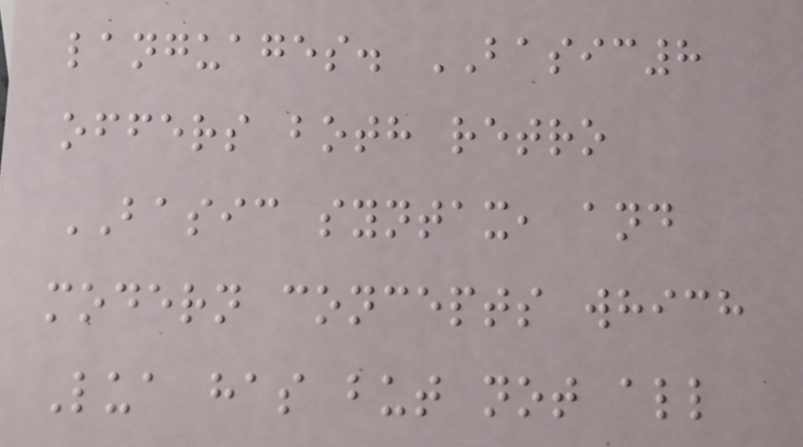languages. BASIC8
offers both retro
BASIC syntax, and
modern concepts which
Lua has but not all
